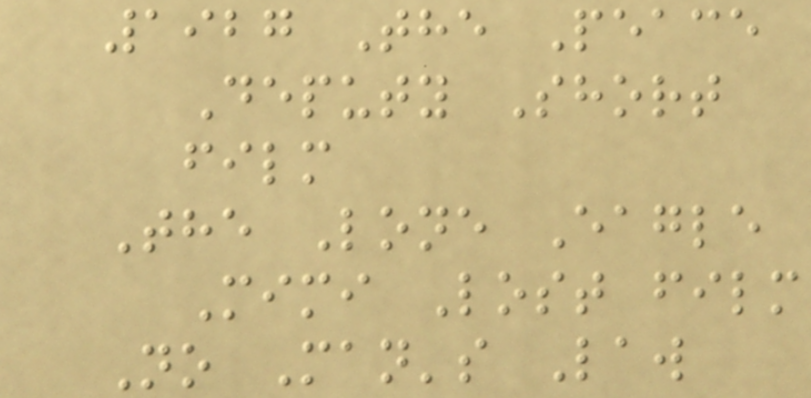1927 The Peace
Deputy Short
film
The Lone Eagle
Mimi Lost film
No Man's Law
